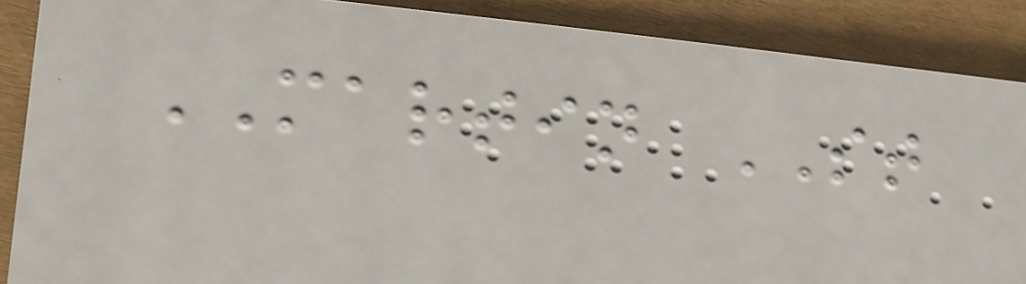MARTIN ST
